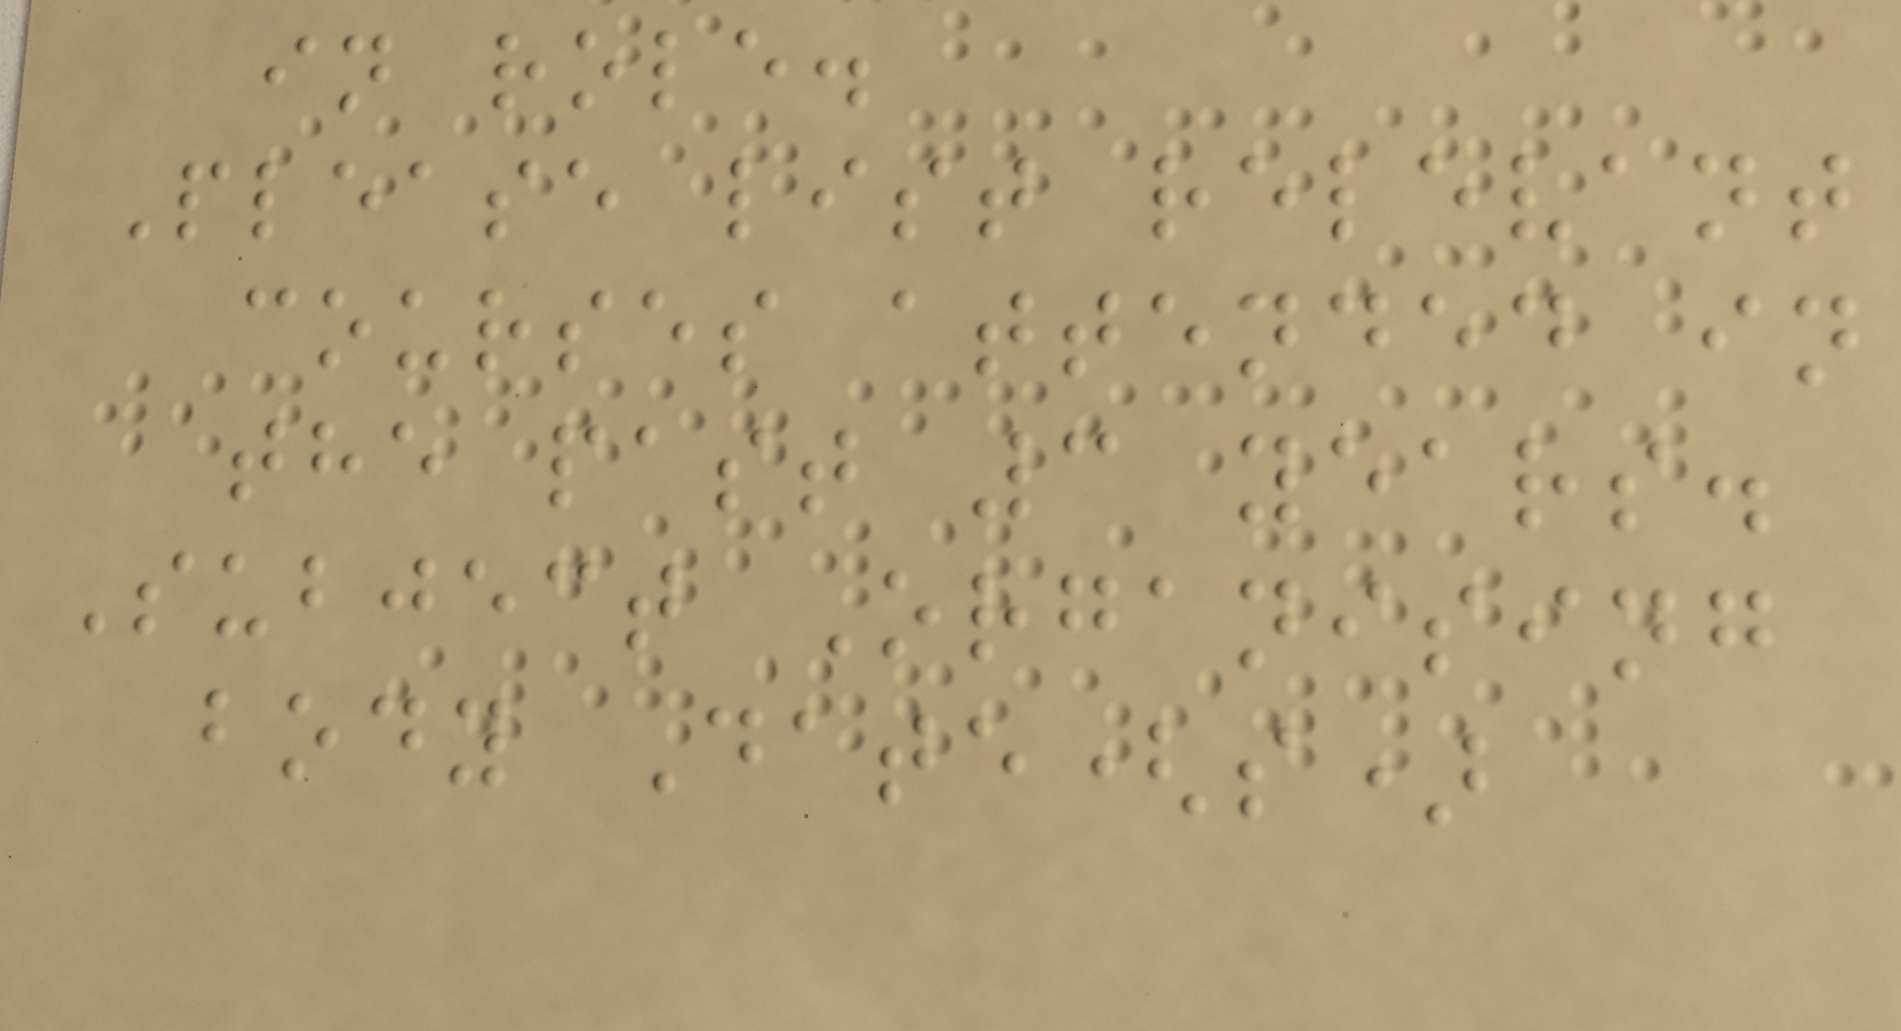in role.
Please list relevant
courses attended in
the past 3 years.
Subject Organising
body Date(s)
